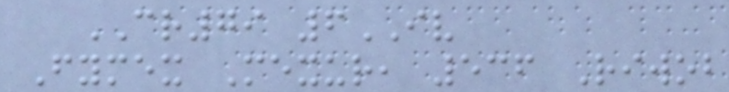CR79 6IV
Fymex Mexur, 536 Riwob
